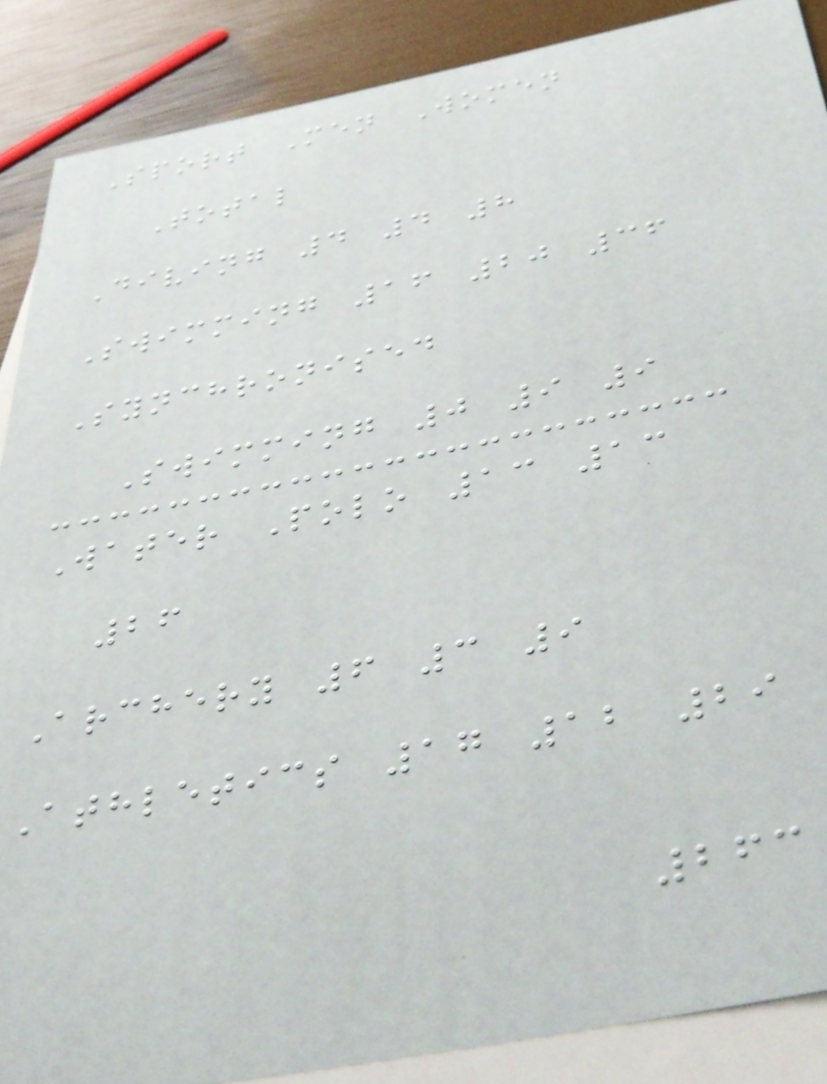Sport Men Women
Total
Diving 4 4 8
Swimming 16 20 36
Synchronised
Swimming 0 9 9
Water Polo 13 13
26
Archery 6 3 9
Athletics 17 12 29
263
